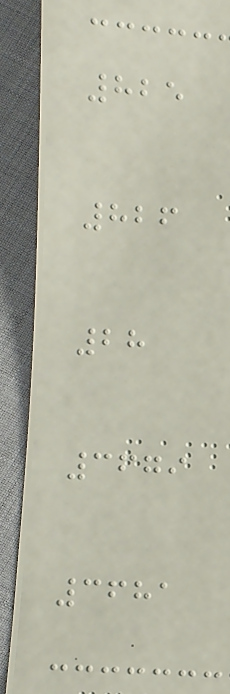825
826
28
3679
3681
